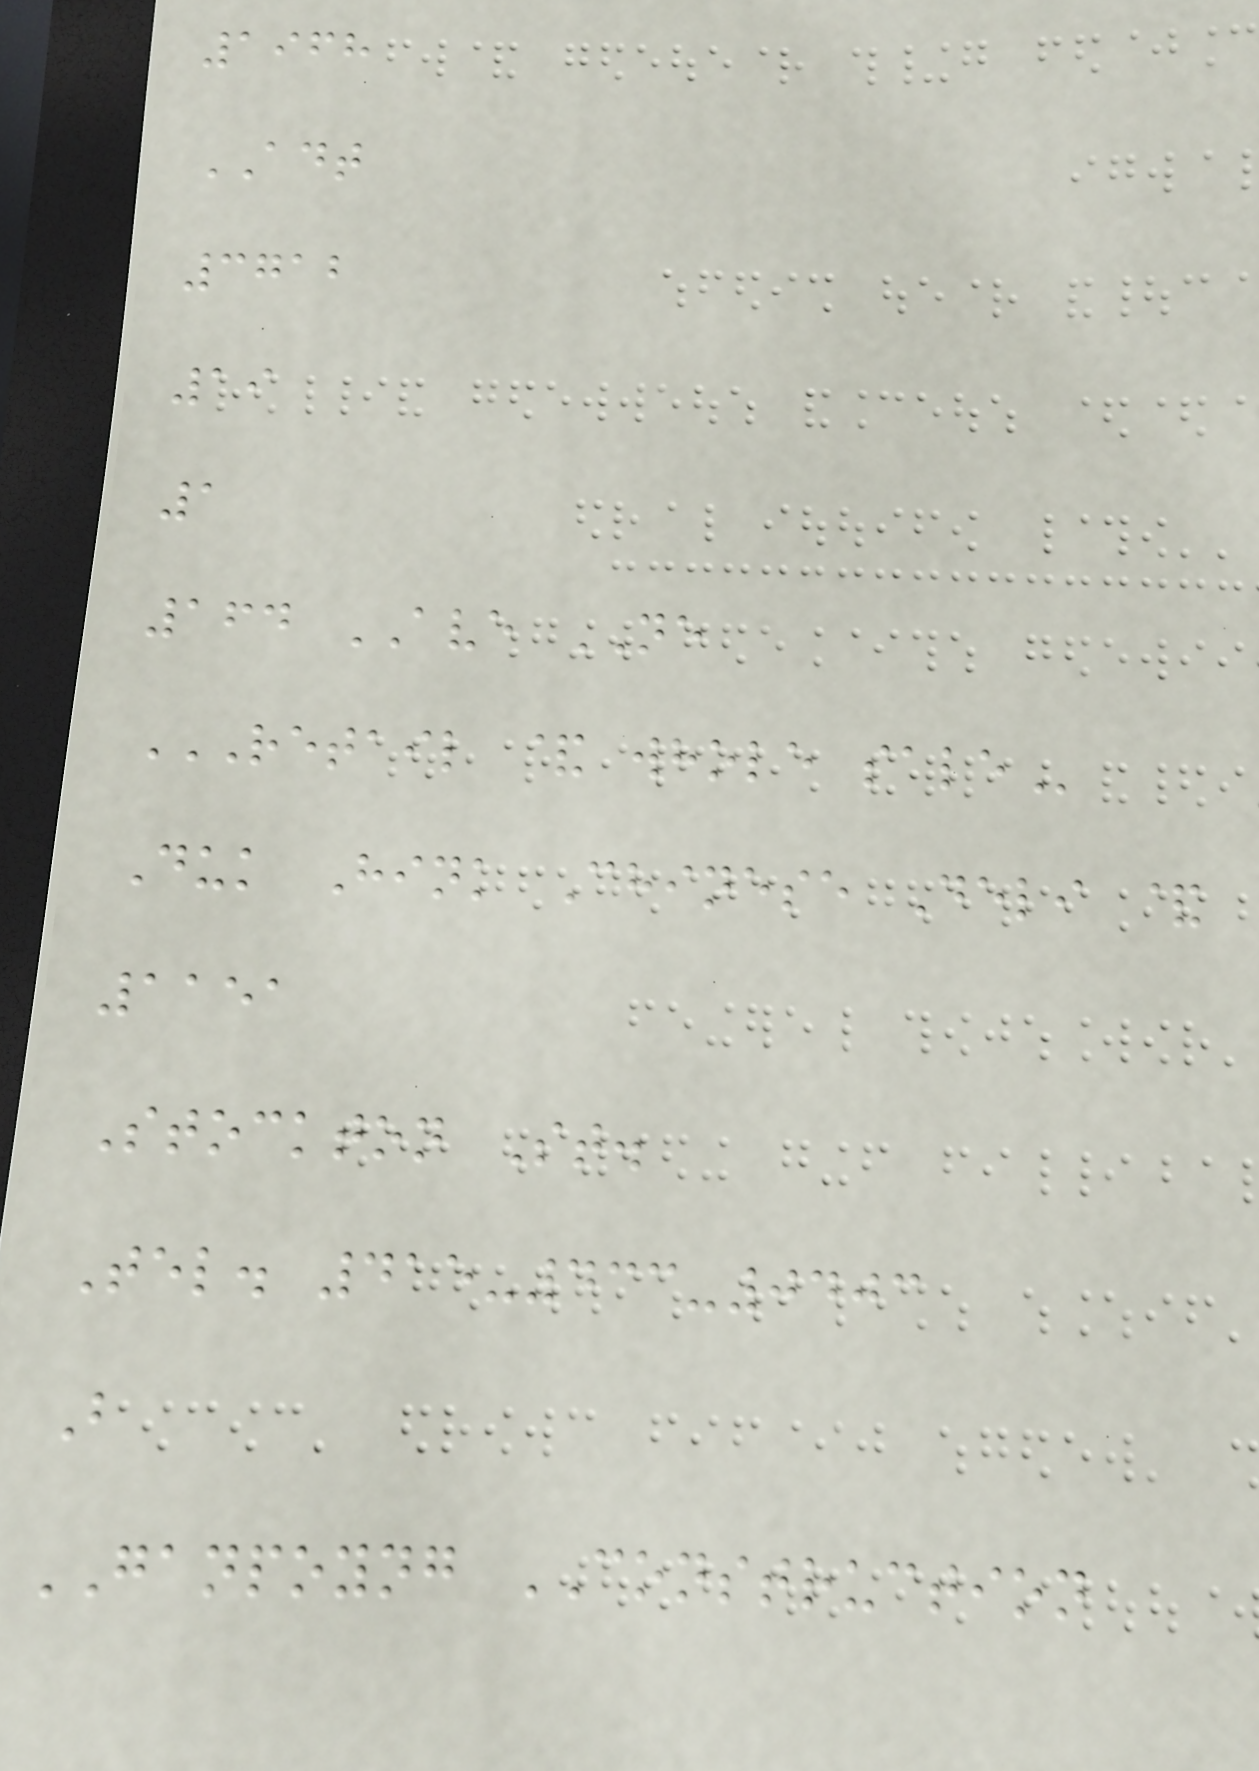1968
ADT
3712
19
1
164 AVE NE
RETAIL & WHOLE SALE
Duk Hink Chinese Deli &
1151
Stockton St.
Tel. 415-433-0403
B
GANPOYNG CONSTRUCTION
